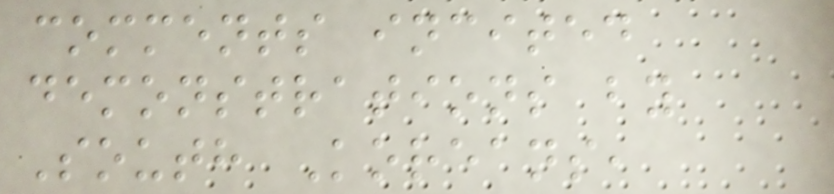comments incited
demonstrations by
South Koreans,
